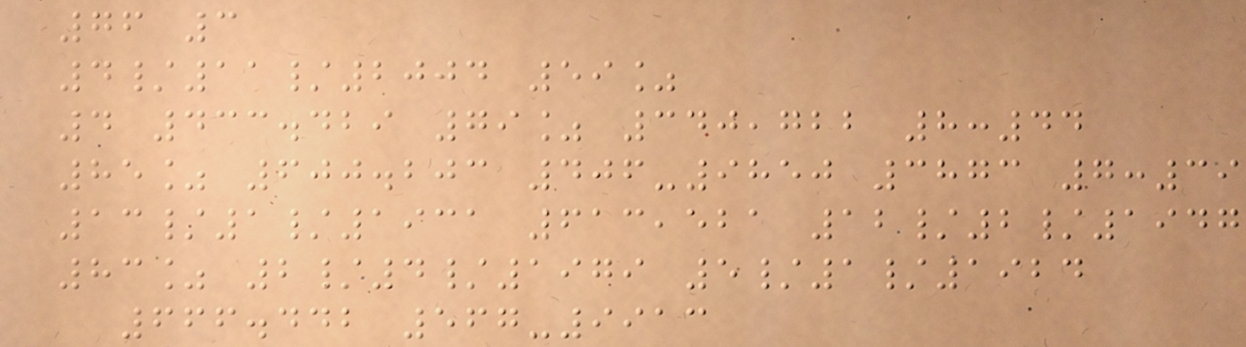76 3
4/11/2004 59%
4 433.429 79% 340,722 8:44
85% 600.203 406-9850 3873 7:39
13/1/1931 613,521 12/2/1947
83% 2/4/1979 5/1/1924
666.442 567-9913
